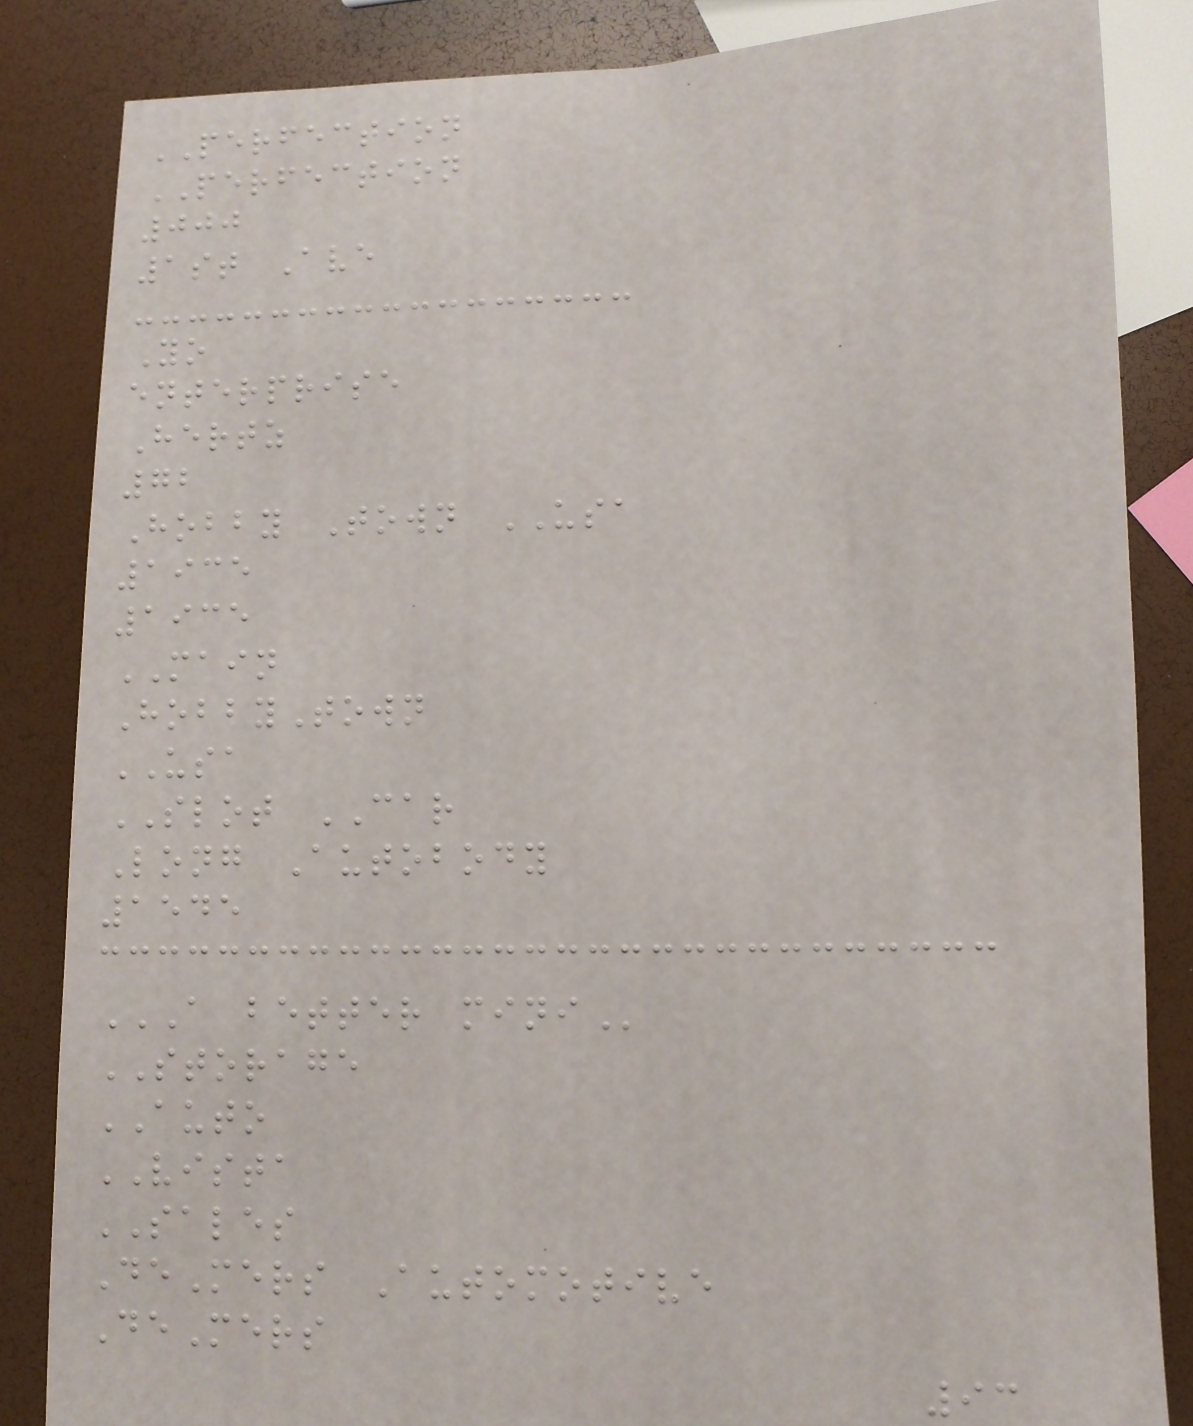PERFECTION
PERFECTION
000
1st Ave
Yo
enterprise
Hertz
72
Hobby Town USA
1935
1935
MAIN
HobbyTown
USA
SLOT CAR
Long Autobody
1545
A BETTER MINI
STORAGE
AUTO
VISTA
SALES
DeMers Automotive
DeMers
93
